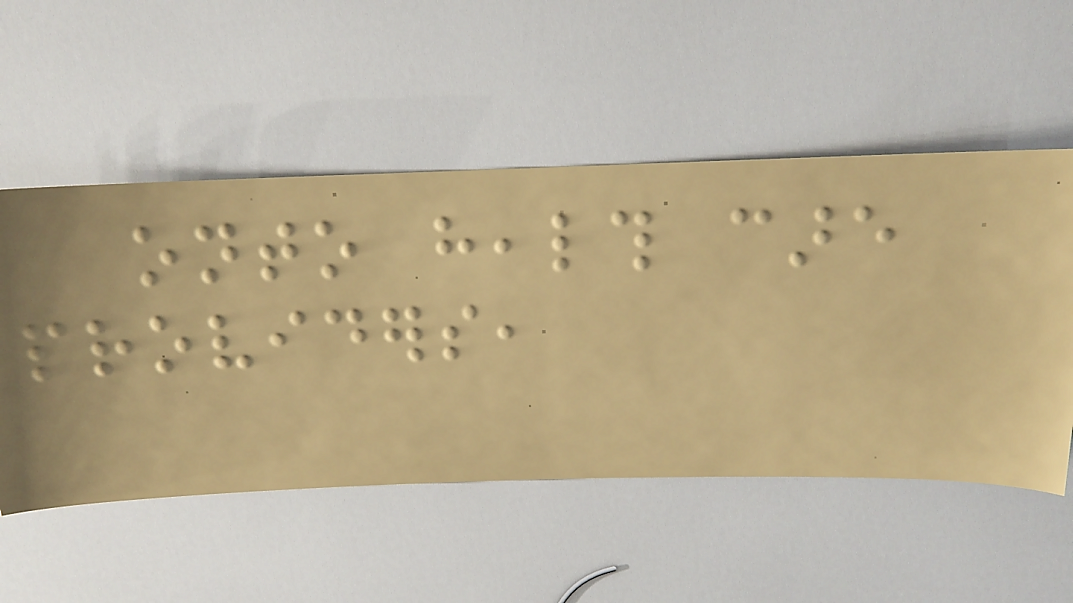onto health care
providers,
